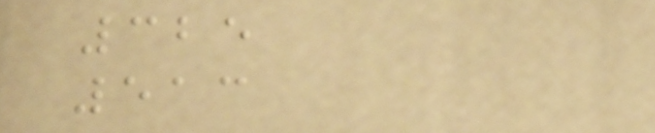325
513
